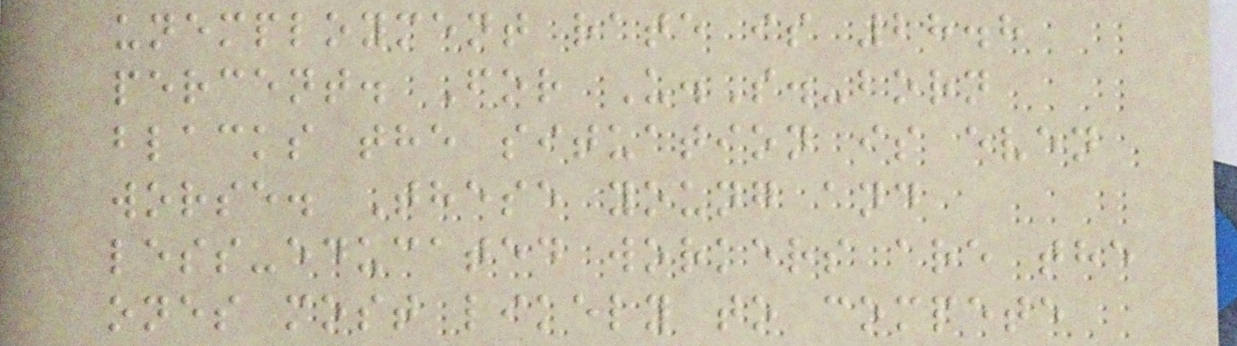unemployment rate is 28.8
percent. For U.S.-born
blacks the situation is even
worse. These young and
less-educated workers are the
ones most likely to compete
